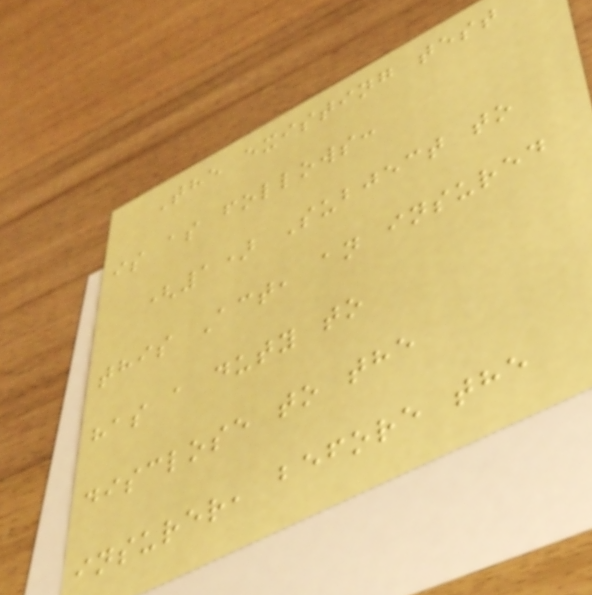The existing test
is as follows:
(1) Subject to
this Act, an insured
has a duty to
disclose to the
insurer, before the
